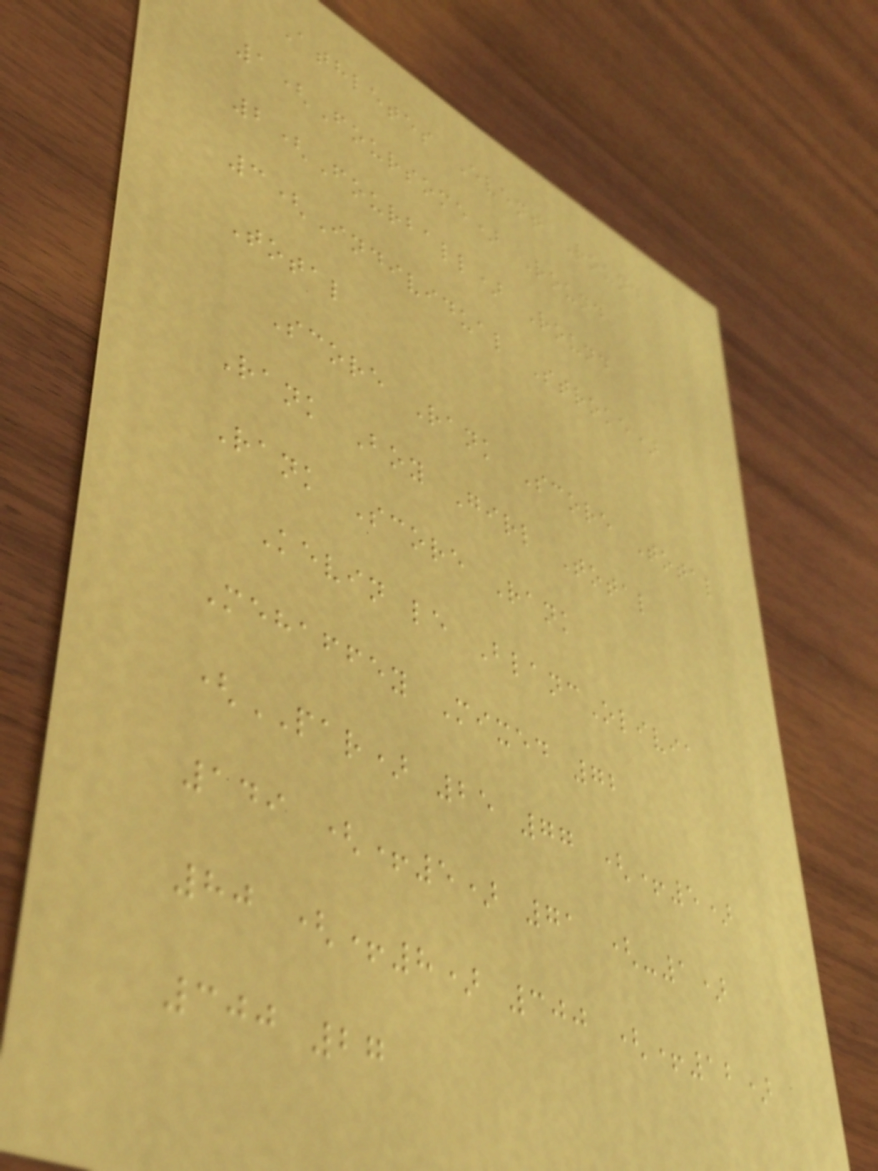Athletes Event Round
1(Foursome) Round
2(Fourball) Round
3(Individual Stroke)
Total
Score Rank Score Total
Rank Boy Girl Total
Rank Score Rank
Kevin le BlancOlivia
Mehaffey Mixed 72
(PAR) 25 77 (+5)
149 (+5) 71 (-1)
80 (+8) 300 (+12)
300 27
